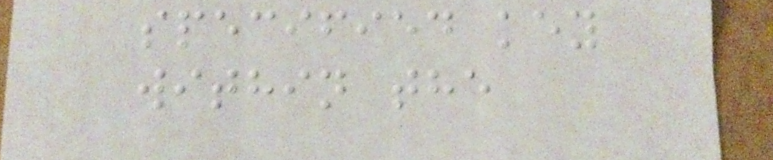specified key
within the
